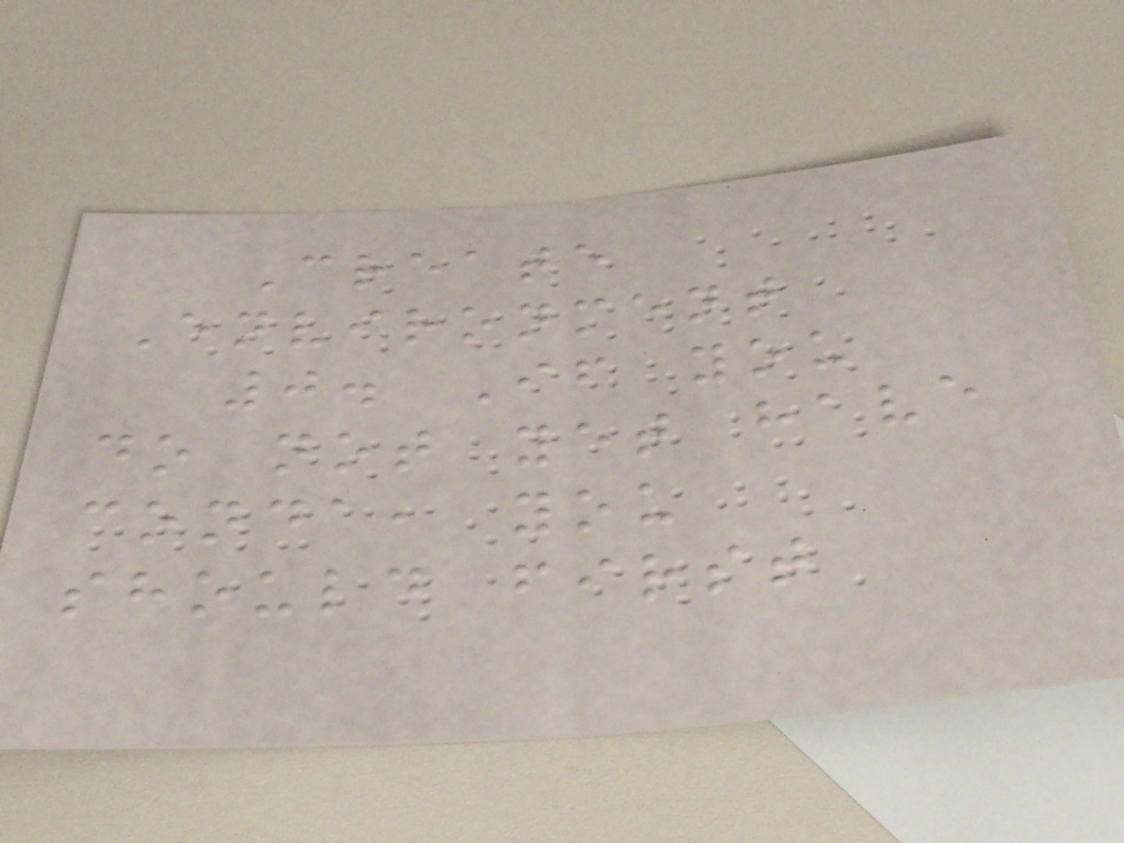Create
Environment
0. If you
do not yet have
conda, you
should first
